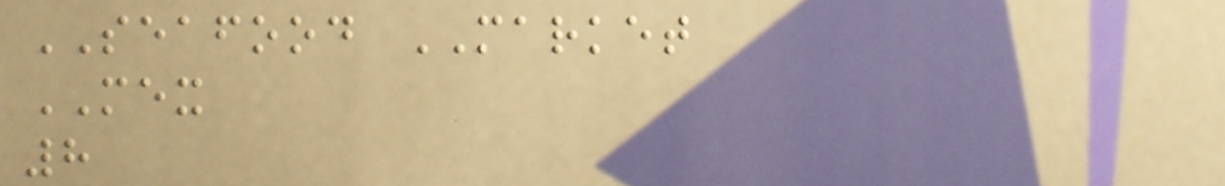SEAFOOD MARKET
MEX
8
